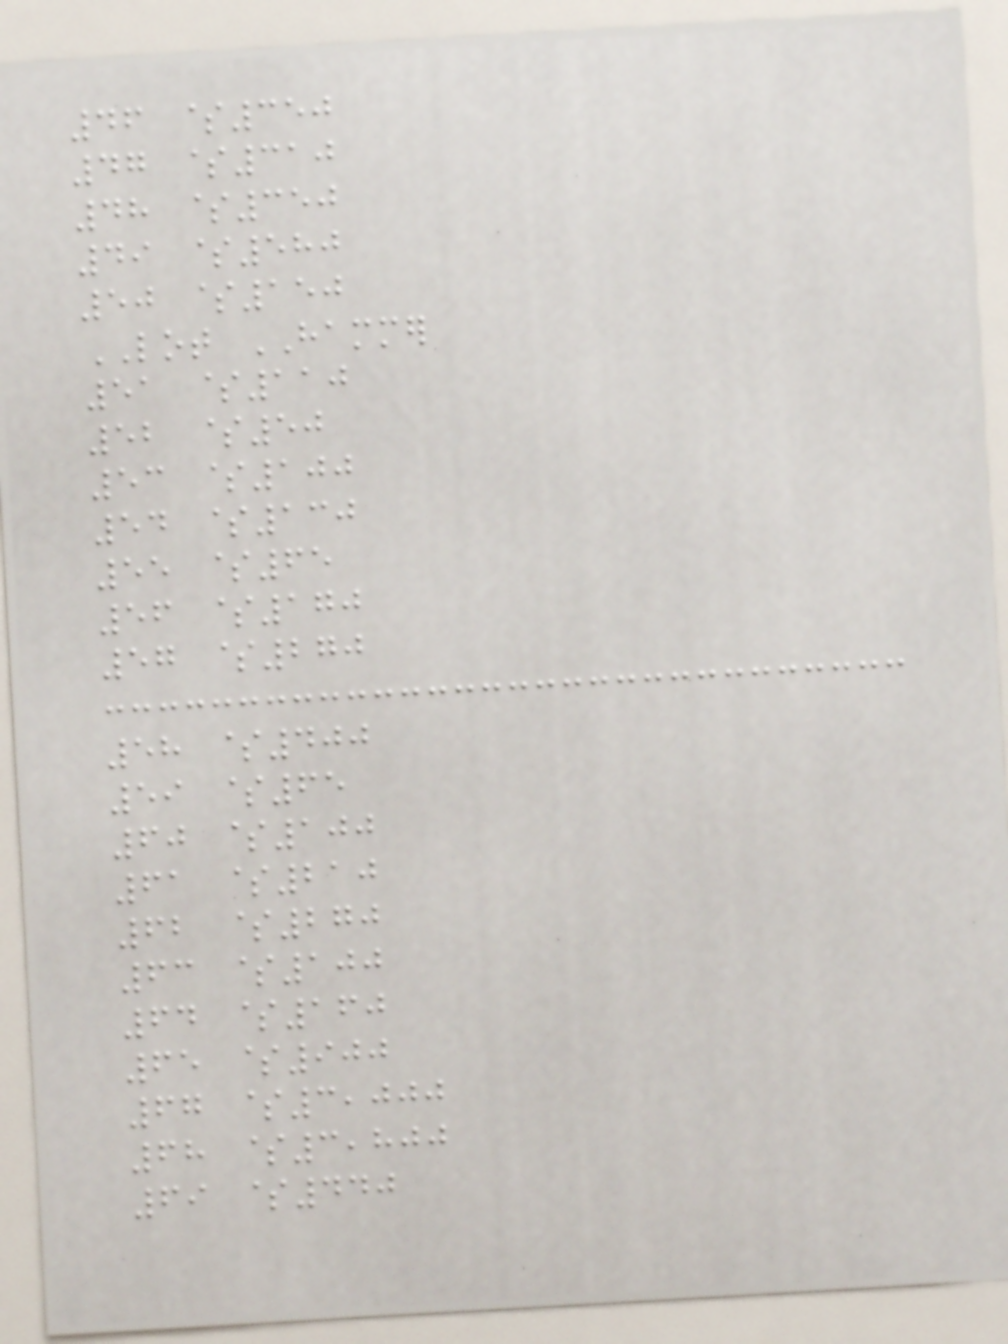46 $350
47 $310
48 $350
49 $580
50 $150
LOT HAMMER
51 $110
52 $50
53 $100
54 $130
55 $65
56 $170
57 $270
58 $400
59 $65
60 $100
61 $210
62 $270
63 $100
64 $160
65 $900
67 $3,000
68 $3,800
69 $440
